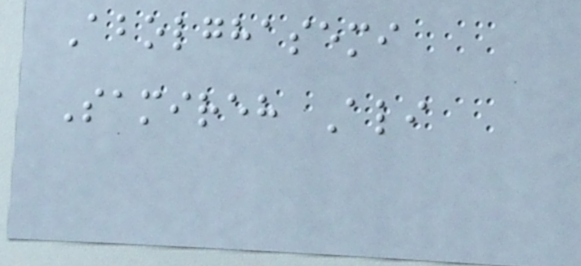Abolghasemi
Samireh Ali
